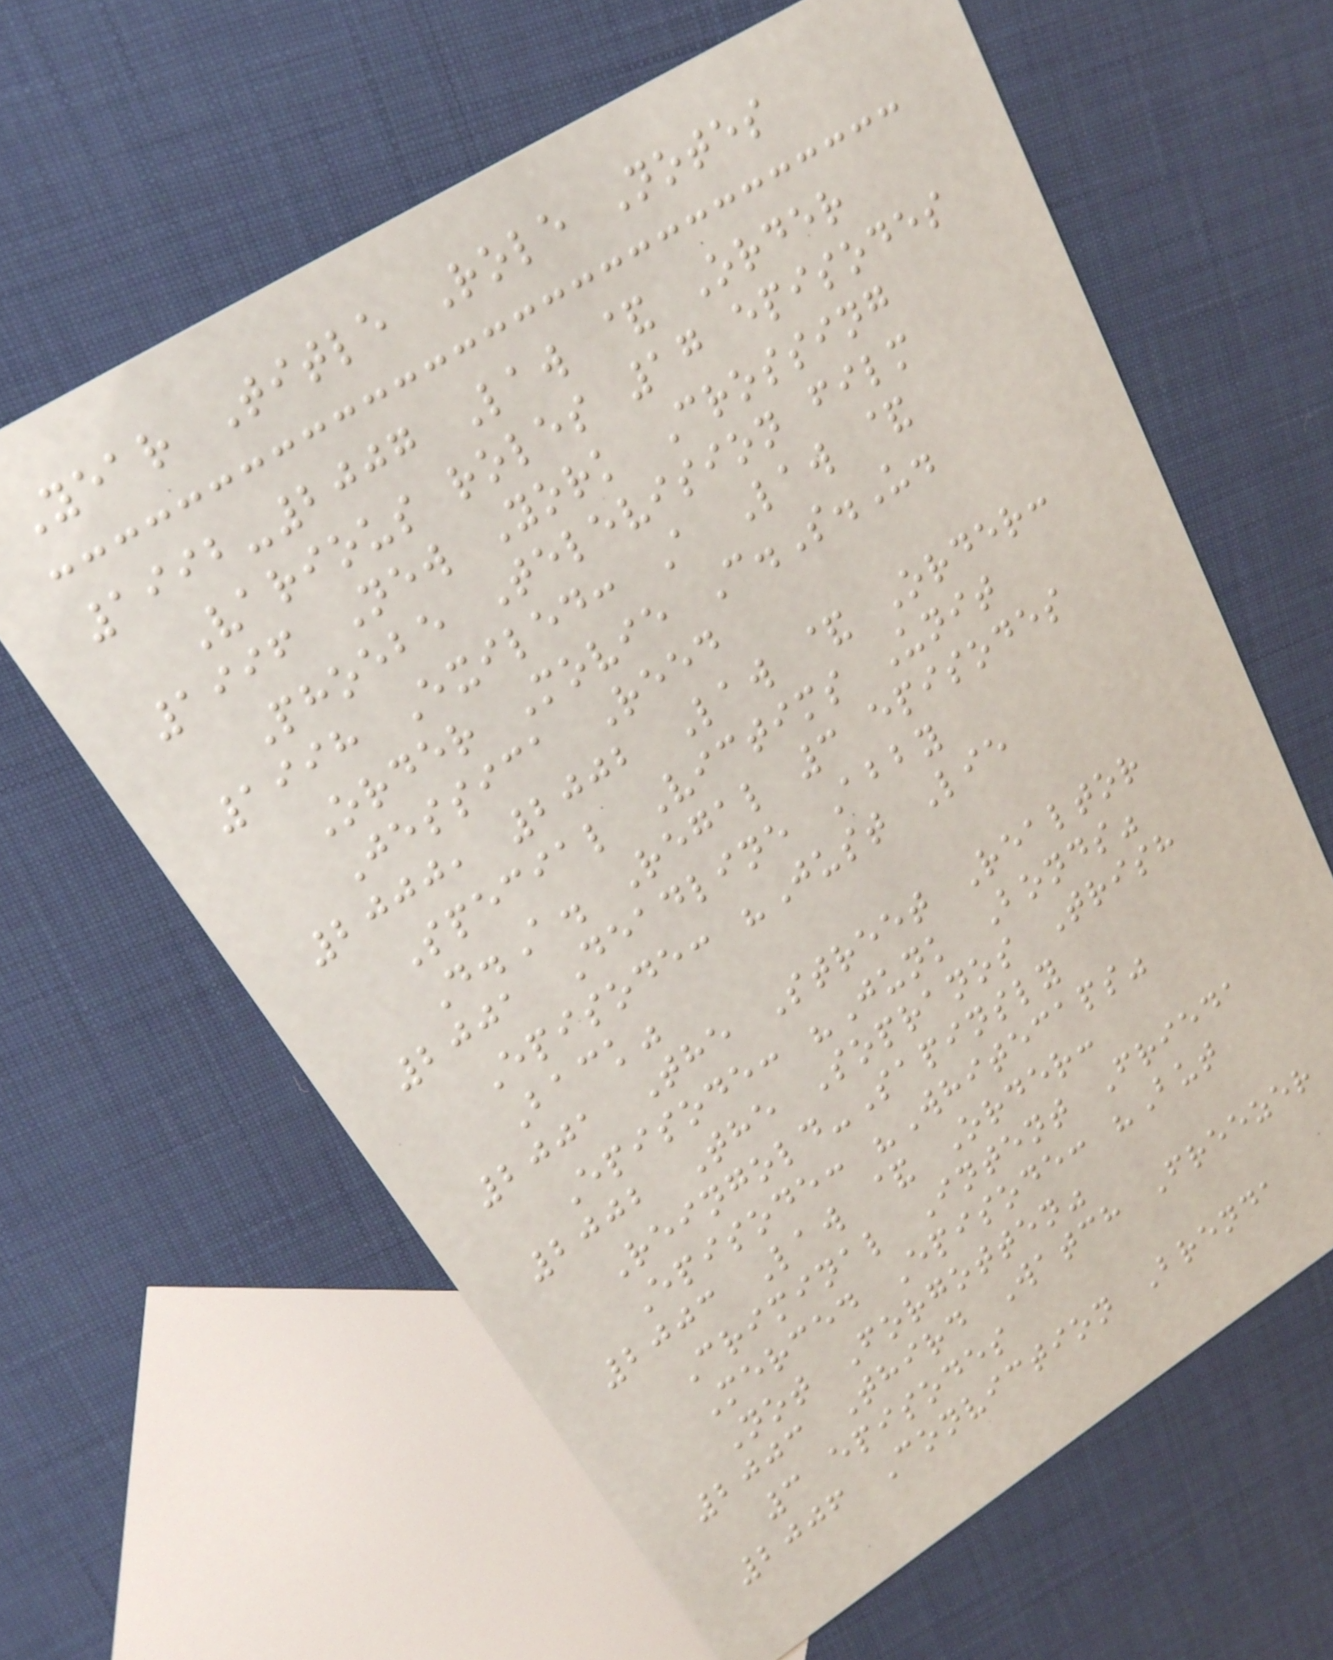Year Title Role Notes
1992-2007 Law & Order
Various roles 17 episodes
1996 New York Crossing
Phoebe Television film
1998 Exiled: A Law &
Order Movie C.S.U.
Jessica Reed
2000, 2002 Law & Order:
Special Victims Unit
D.A. Regal 3 episodes
2001 Deadline Abby
Episode: "Just Lie
Back"
2001 The Street Realtor
Episode: "Junk Bonds"
2002 The Sopranos Trish
Reingold-Sapinsly
Episode: "Whitecaps"
2003 Law & Order:
Criminal Intent Frieda
Merced Episode: "But
Not Forgotten"
2003 Third Watch Freezer
3 episodes
2006 Conviction Brenda
